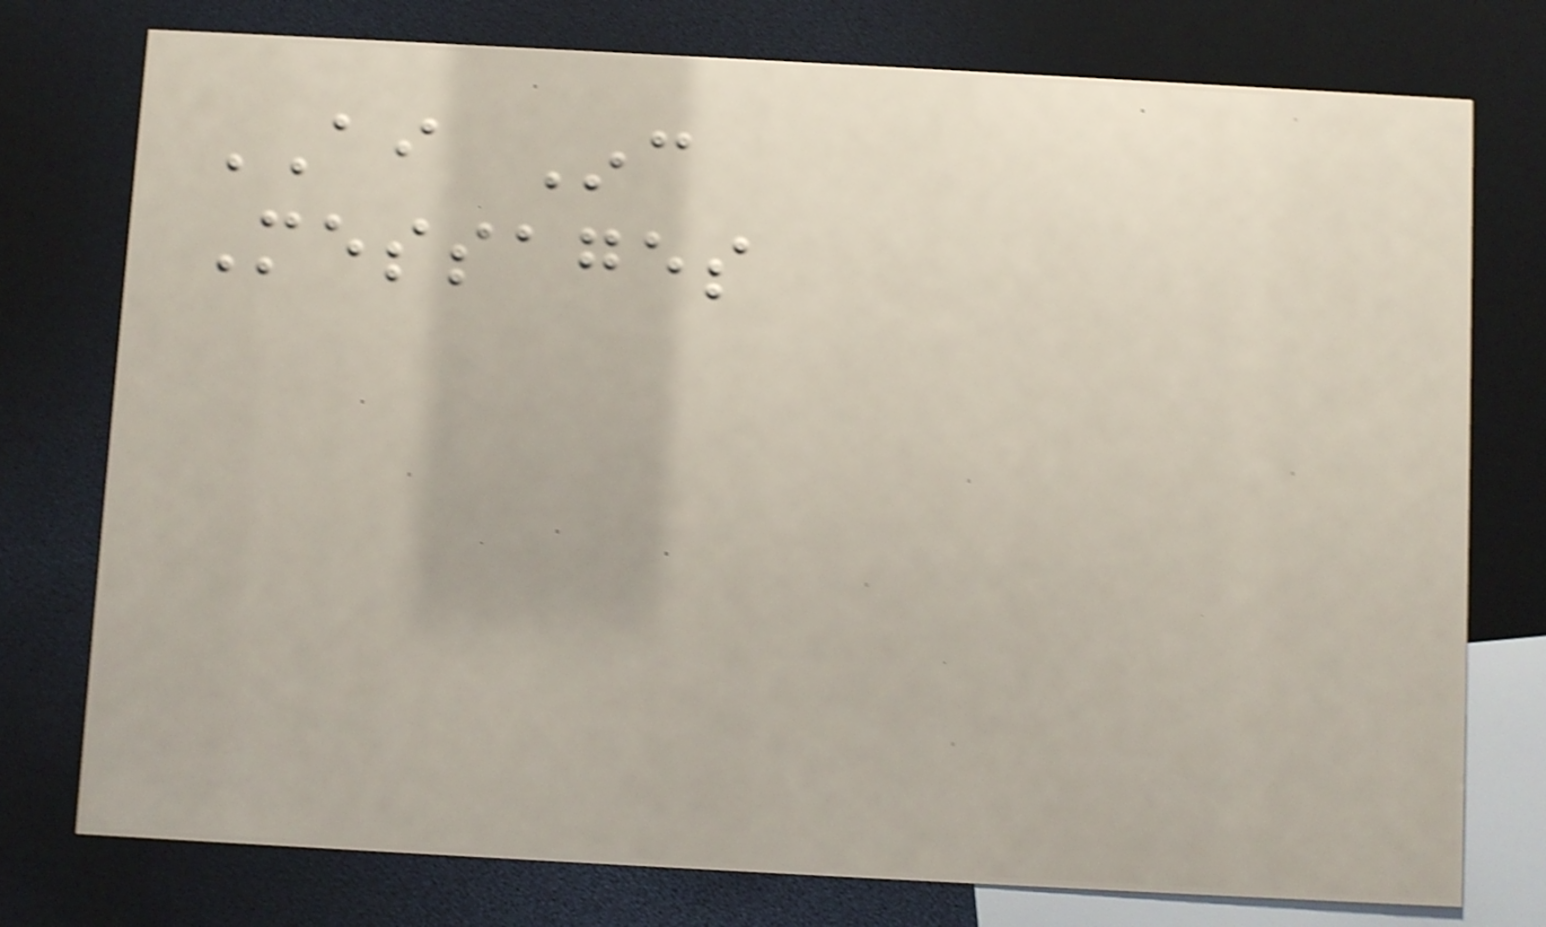AI Inc
Messages
